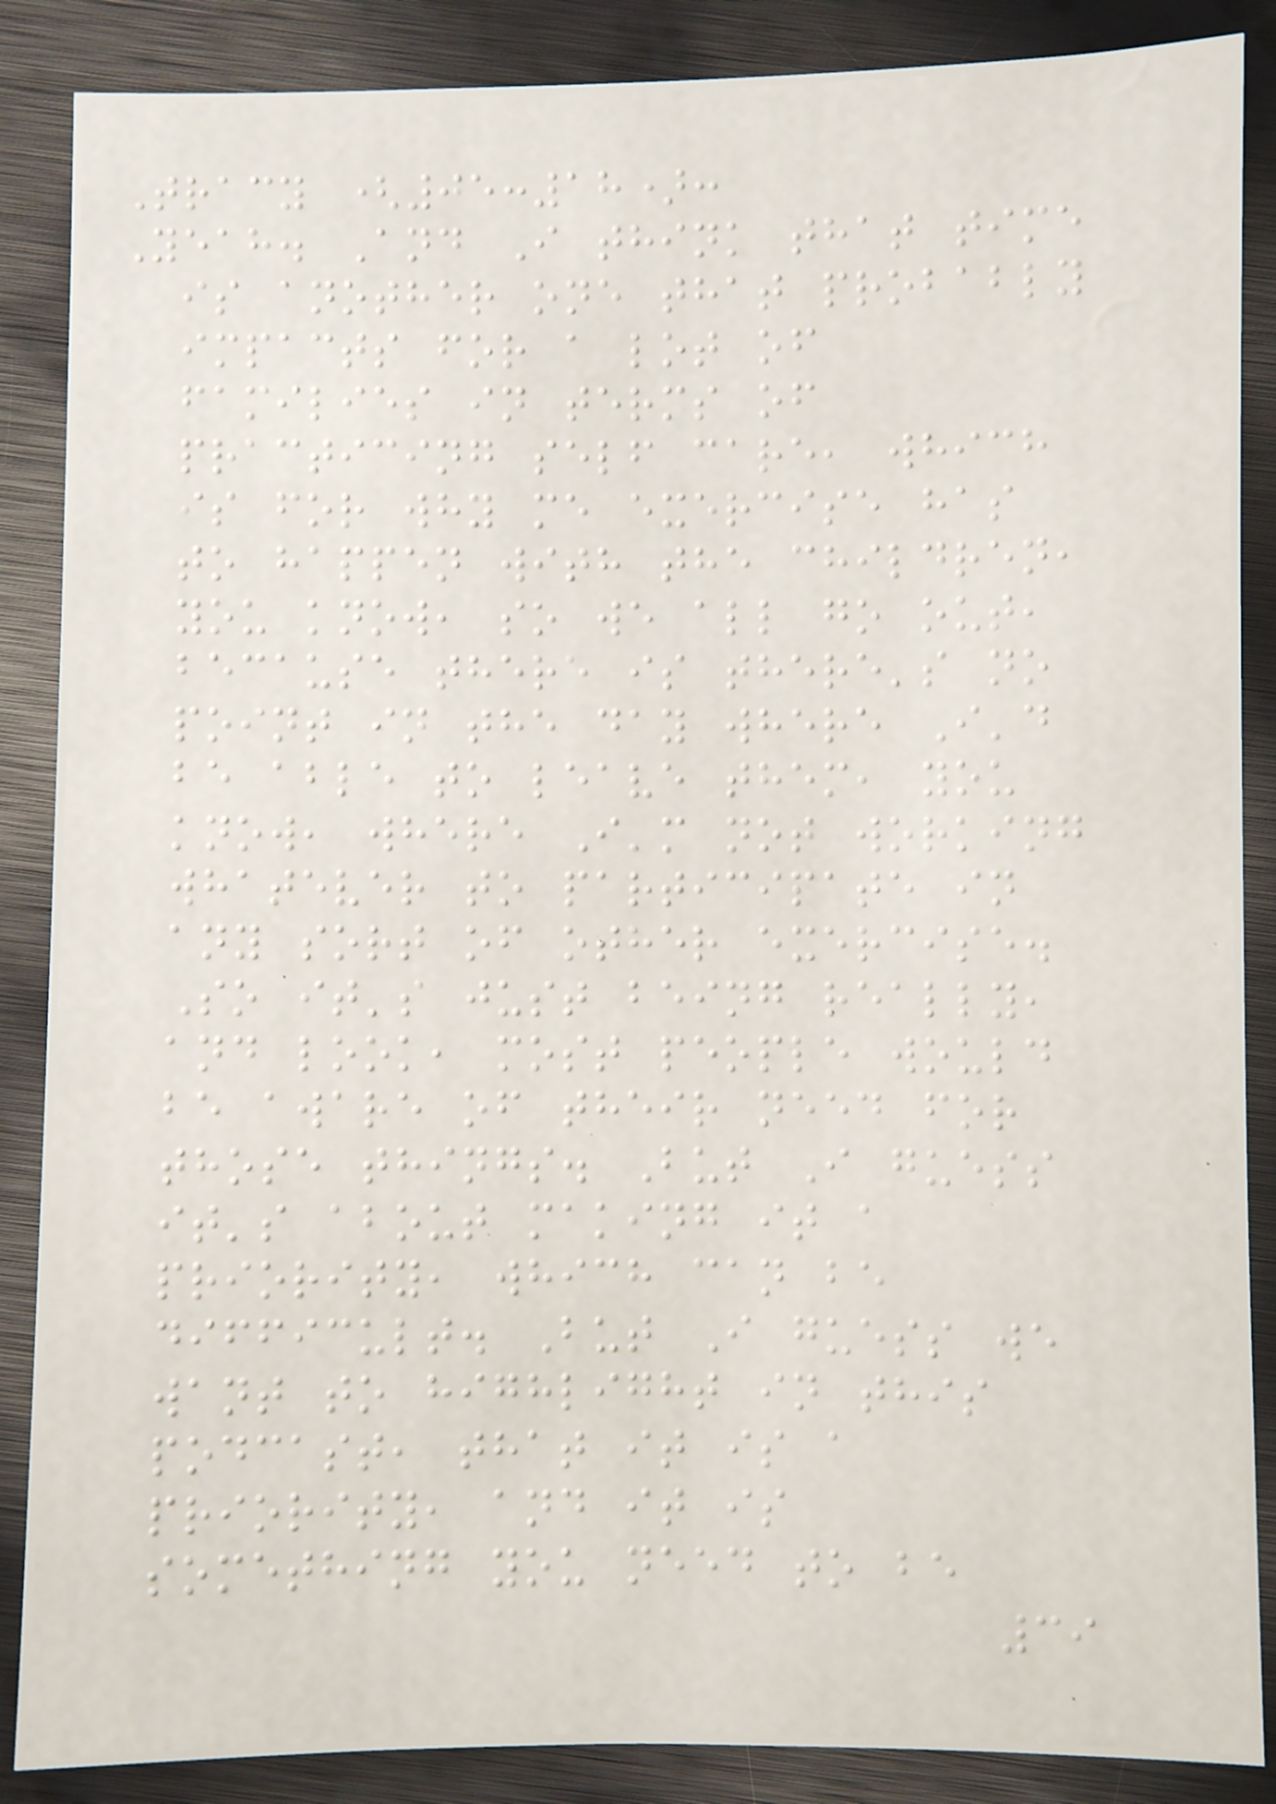Tracy (05:18):
Yeah. And I think that time
is another one that probably
impacts for a lot of
families in terms of
practicing self care, which
is for why me exercise has
to happen with the children,
you know, so we all go out,
because there is there's no
point in the day where I'd
be able to leave them, you
know, where I'm not working
whatever to participate in
any sort of other exercise.
So it's just being really,
and look, most people would
be aware of their need for
those things. But I guess
it's about making it a
priority, which can be
difficult. But I guess we
want to highlight in this
podcast, that it is a
priority, and it is
something you need to be
39
